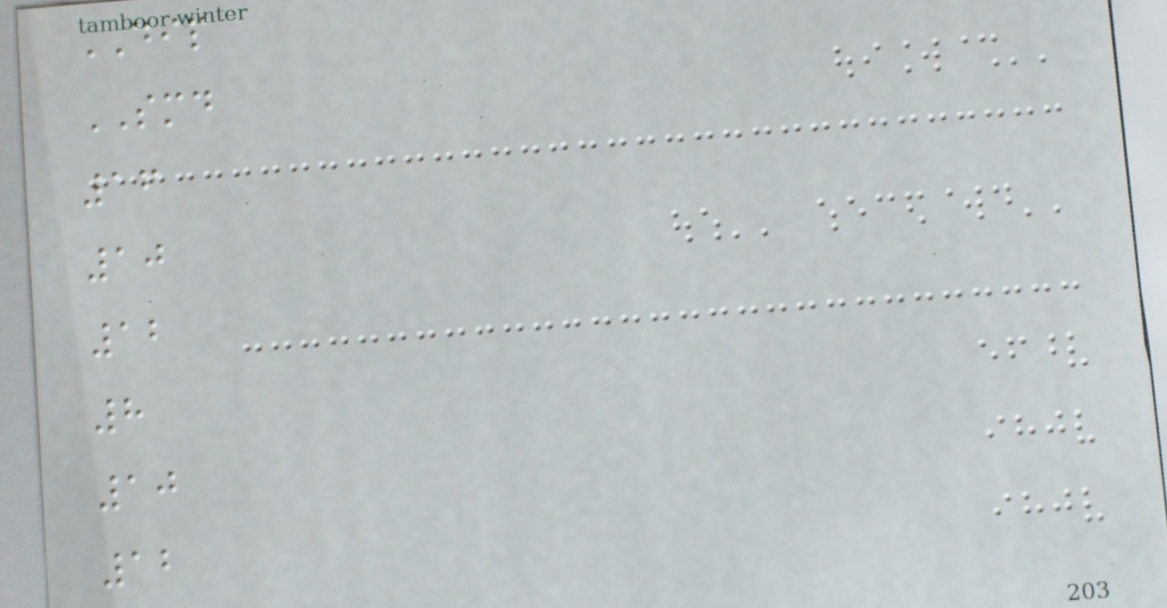DIP
SMD
16
10
12
8
10
12
